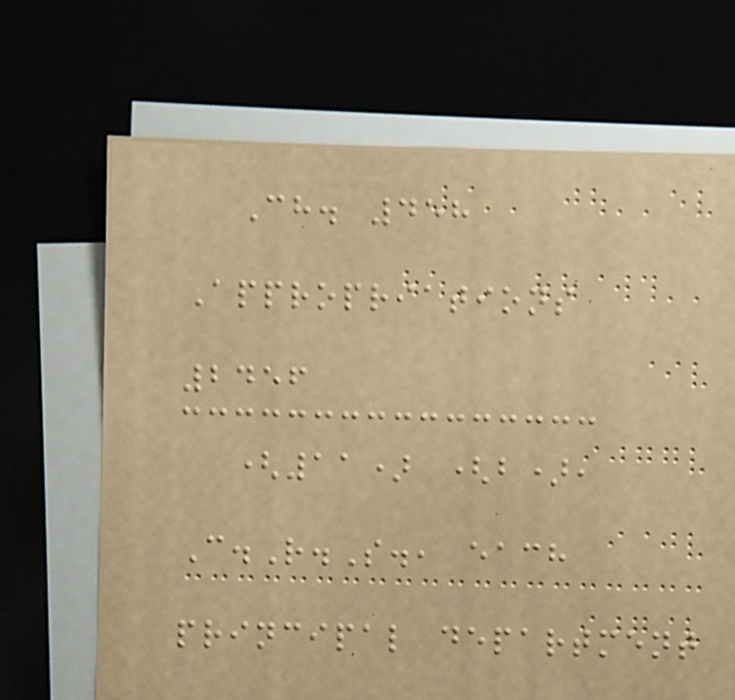Ch. 458
Appropriations
2456
(11) (b),
C.R.S., each
principal department
